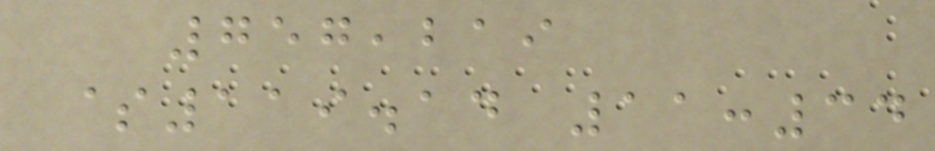757,219
$119.14 11:34
